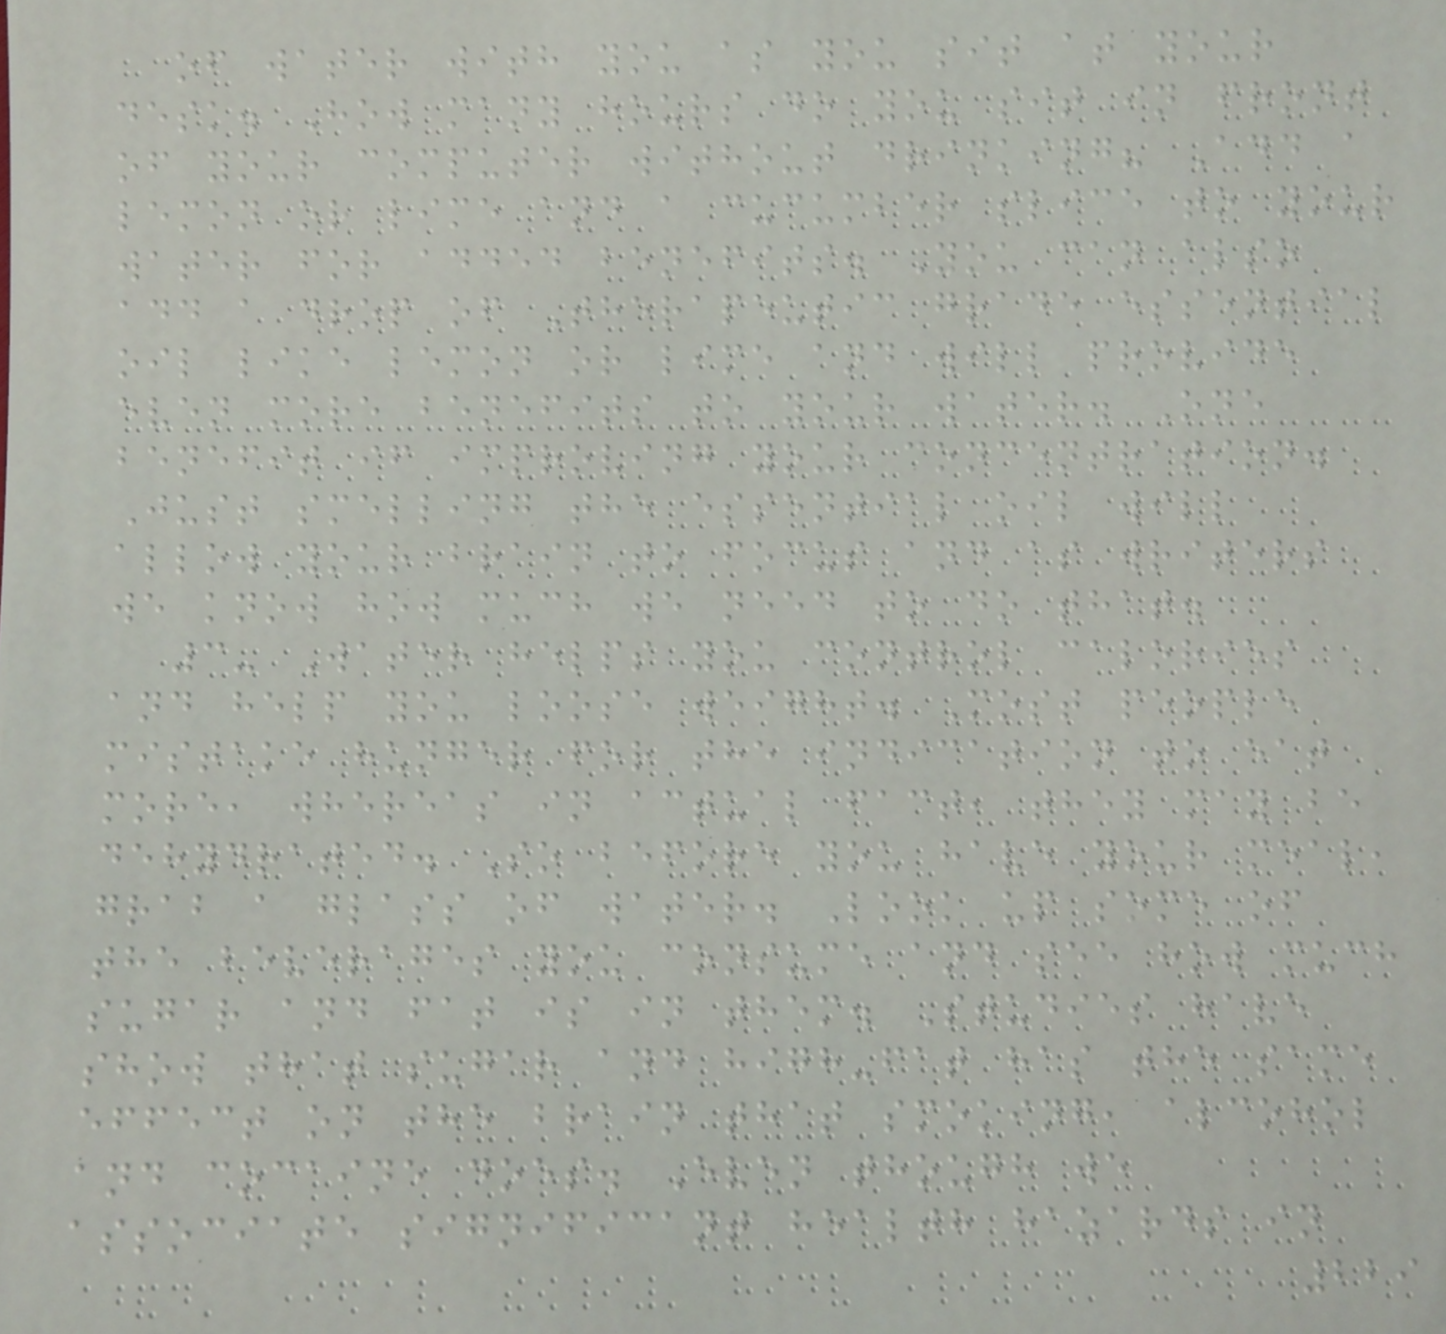of water with you as you sit at your
desk. How many hours do you sit in front
of your computer without drinking? Add a
lemon or lime and a cucumber slice to your
water for added benefits. You can also
add a drop of Therapeutic grade essential
oil like lemon or lime and will provide
even more benefits to your water. One
benefit if improving your concentration.
Just smelling the essential oil will
allow your brain to focus and as writers
we know how much we need to do that.
3- Water helps you control calories
and help you loose weight. Most people
mistake hunger for the indication to eat
more, whereas in actual fact, they may be
dehydrated. So before you have your meal,
grab a glass of water. Look up some of
the beverages you consume and see how much
sugar and fat is in them. Studies have
show that sugar and high-fat has the same
effect on the brain that smoking, alcohol
and cocaine does. Even though we
associate significant health hazards in
229
